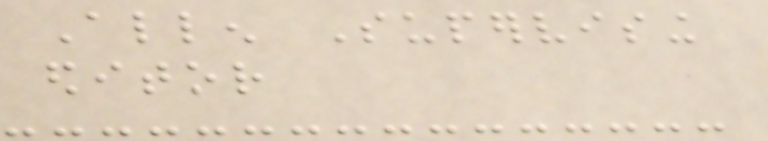Allen Supervising
editor
